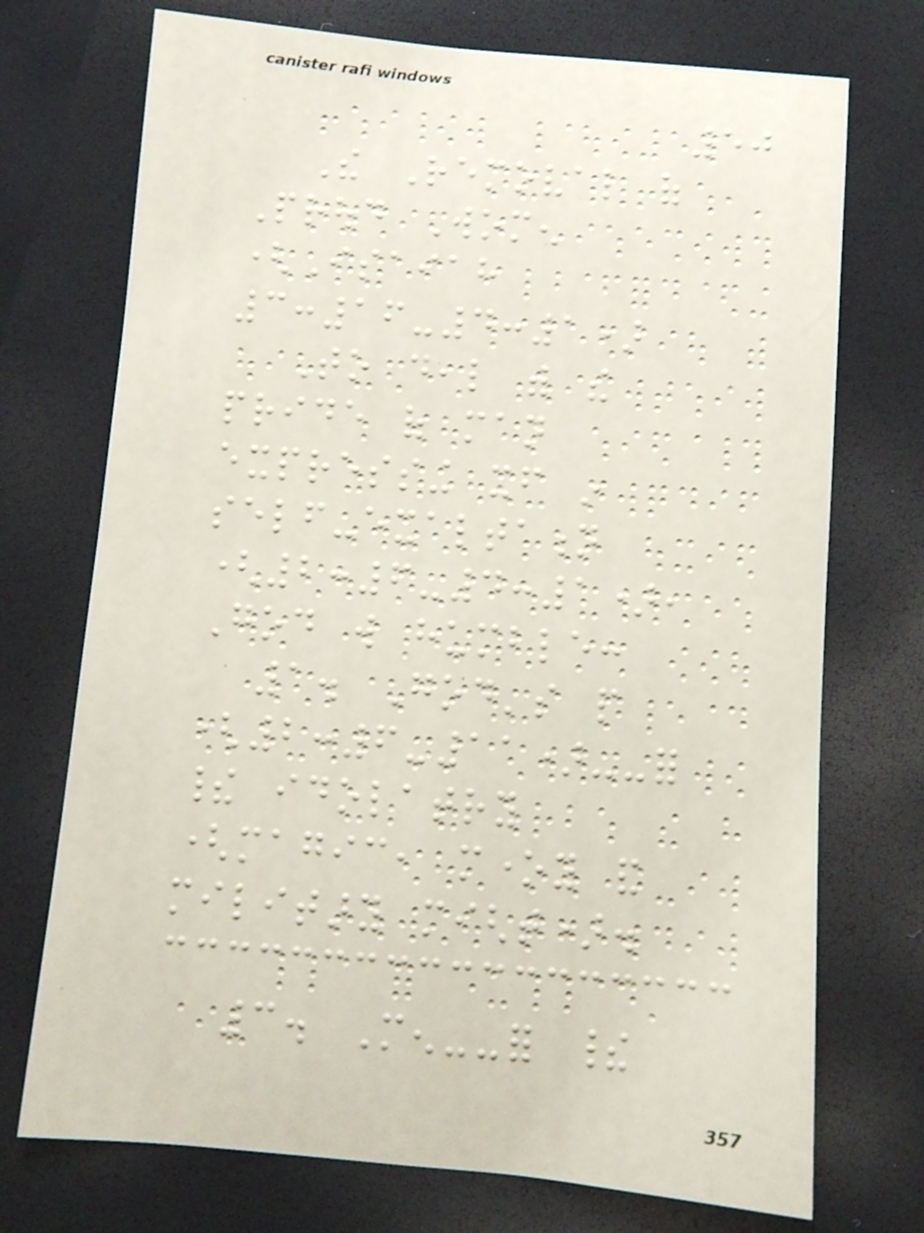50
The Removal of
Proud Women
(Isaiah
3:16-4:1)
To deal with the
pride of man
expressing itself in
self-exaltation
(2:6-4:1),
God will humble:
1. God's people
(2:6-11)--for
their idolatry
(magic, money and
military might).
3. Men--for their
